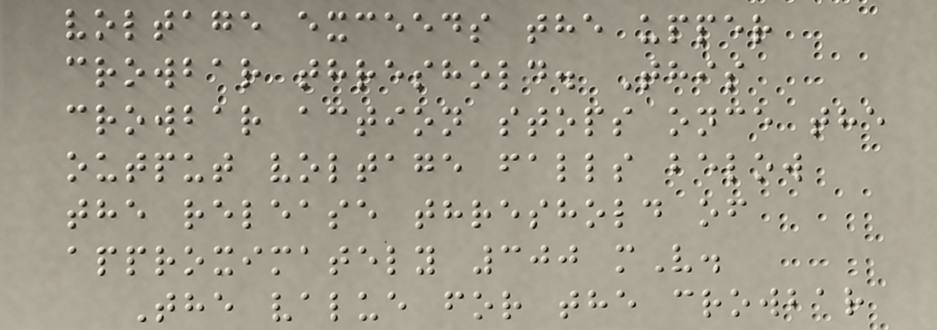voltage exceeds the upper
crowbar threshold. This
crowbar action stops once the
output voltage falls below
the release threshold of
approximately 300 mV.
The value for the crowbar
